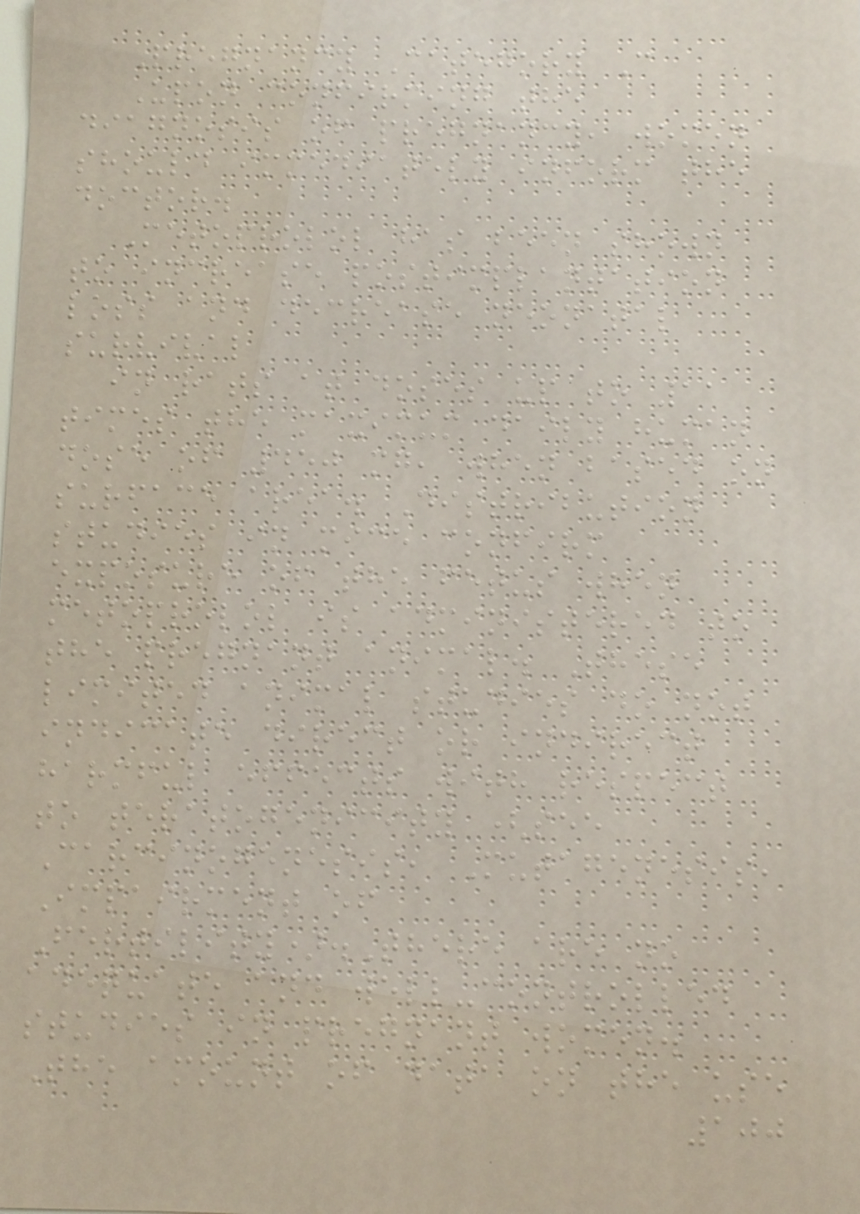Pregnancy Category C
Upon confirming the
diagnosis of pregnancy, women
should immediately inform the
doctor.
Metoprolol has been shown
to increase postimplantation
loss and decrease neonatal
survival
in rats at doses up to 11
times the maximum daily human
dose of 450 mg, when based on
surface area. Distribution
studies in mice confirm
exposure of the fetus when
metoprolol is administered to
the pregnant animal. These
limited animal studies do not
indicate direct or indirect
harmful effects with respect
to teratogenicity (see
Carcinogenesis, Mutagenesis,
Impairment of
Fertility).There are no
adequate and well-controlled
studies in pregnant women.
The amount of data on the use
100
